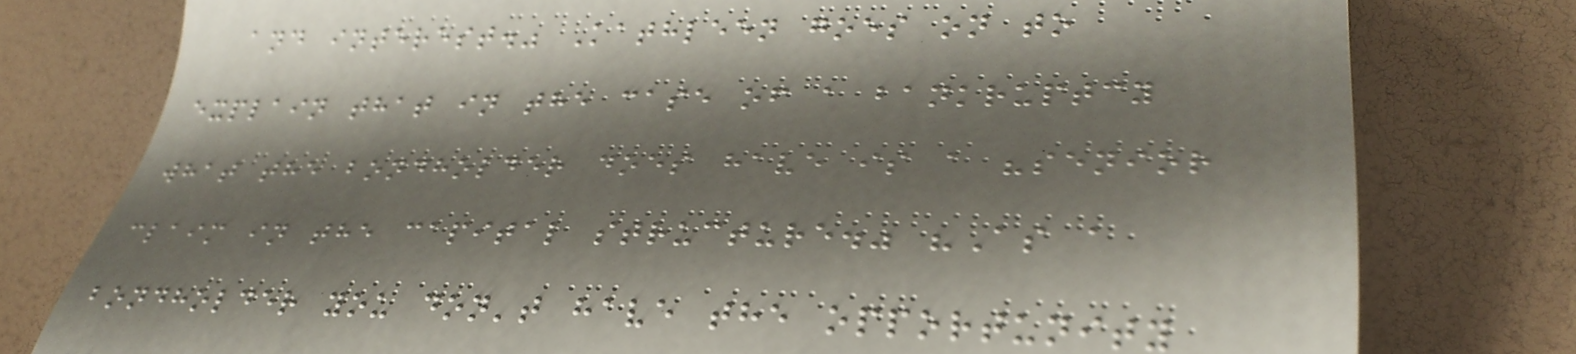and interest." Kathleen goes on to
explain that in the case of a bankruptcy
what the bondholder does have is a "senior
claim in the capital structure." "As a
bondholder you don't have the opportunity
